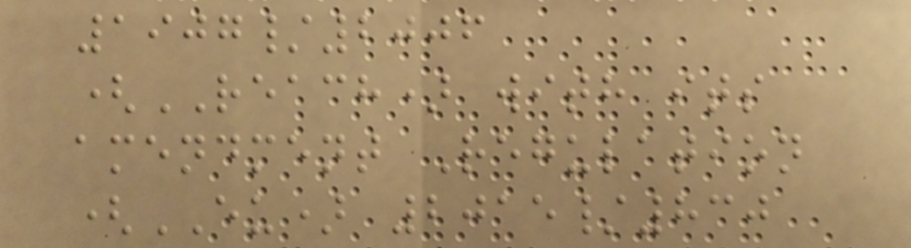1907/2006
(REACH) with its
amendment Regulation
(EU) 2015/830
